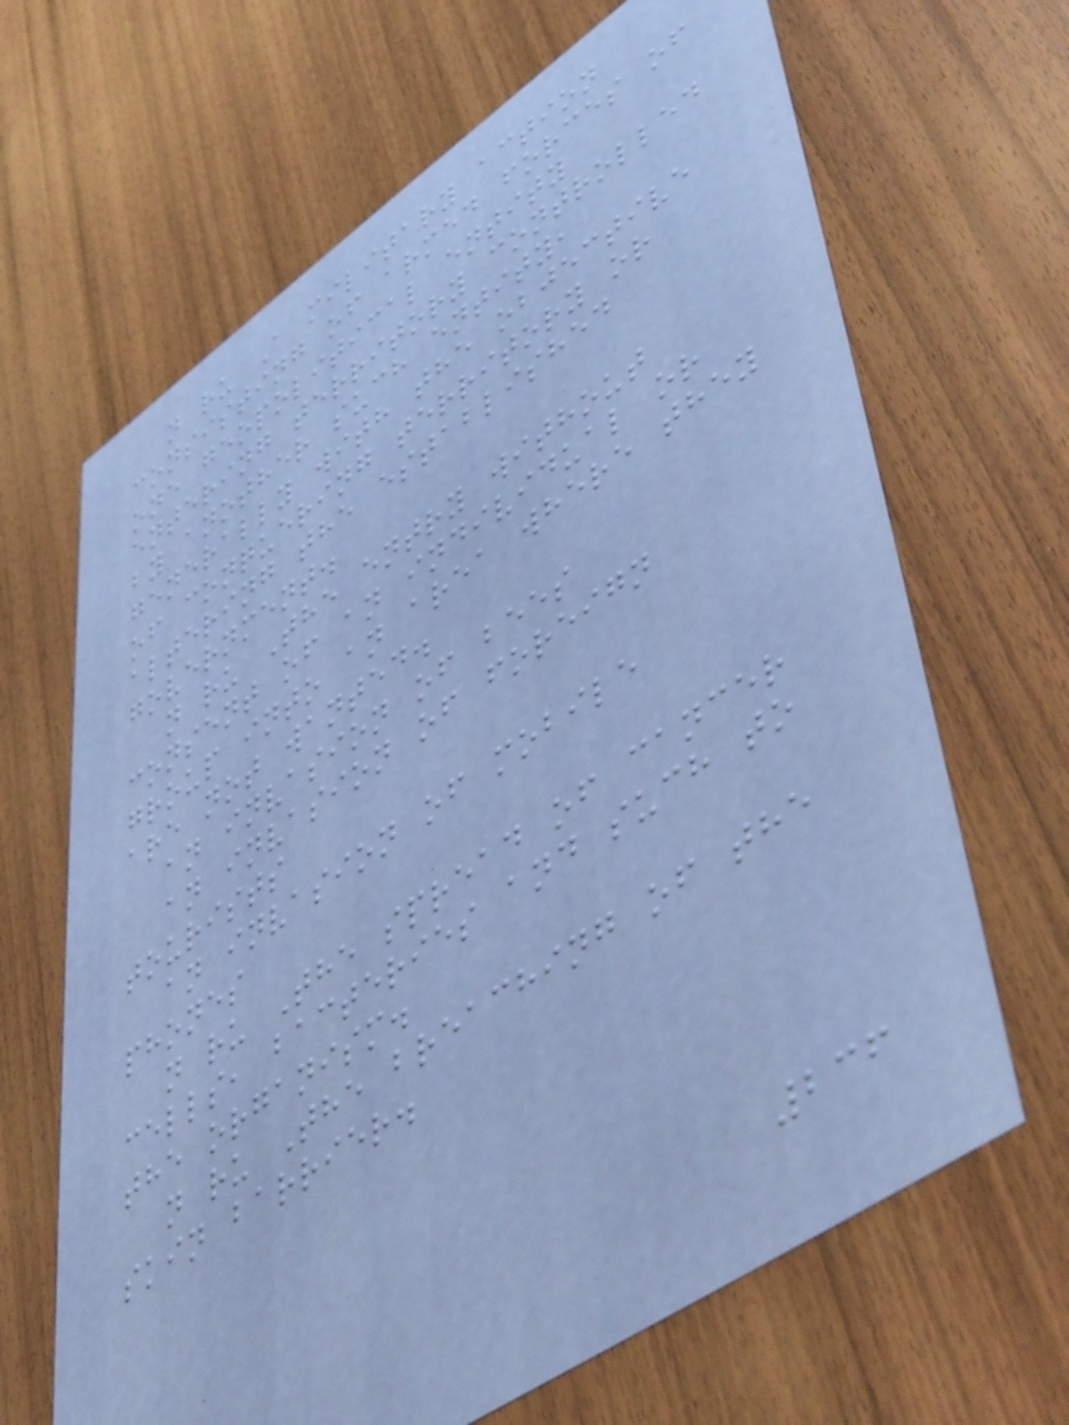n ru A military action
consisting of armed forces of
one geopolitical entity
entering territory controlled
by another such entity,
generally with the objective
of conquering territory or
altering the established
government.
n ru The entry without
consent of an individual or
group into an area where they
are not wanted.
an invasion of bees
an invasion of foreign
tourists
an invasion of mobile
phones
n ru The spread of cancer
cells, bacteries and such to
the organism.
n ru The breaching of the
skin barrier.
236
